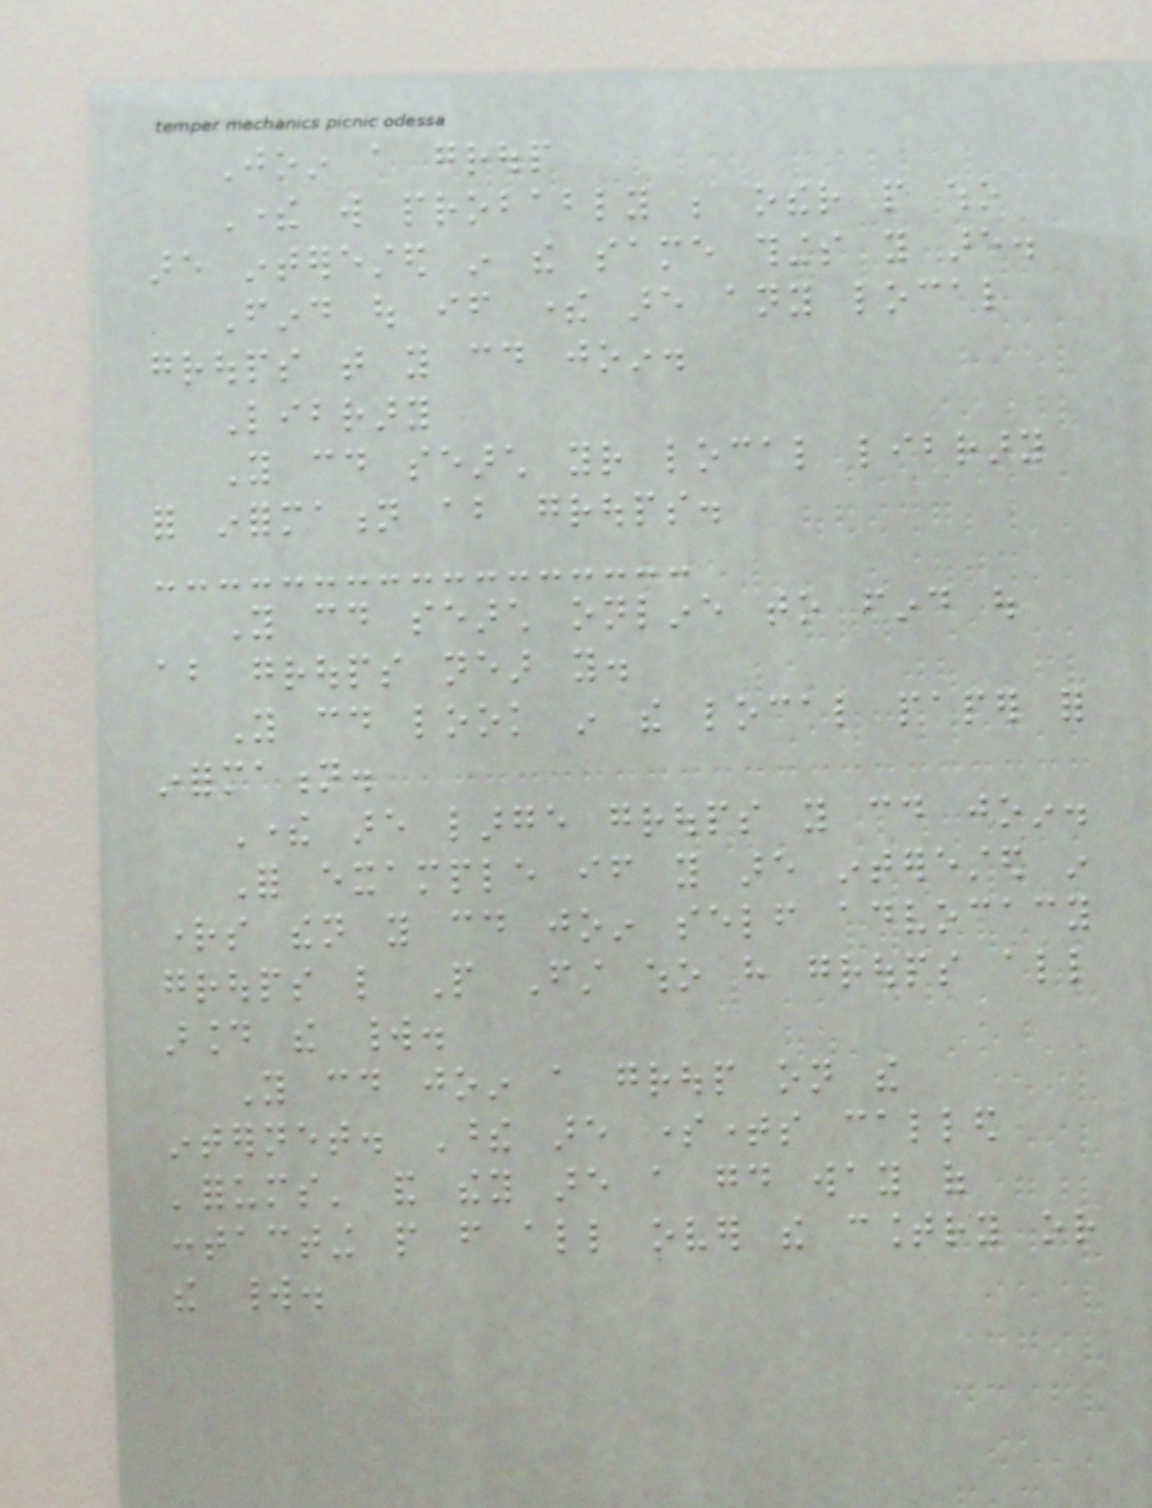Join a group
There will probably be other people who
are interested in the same things you are.
Find out if there are any local
groups that you could join.
Library
You could search your local library
for information about groups.
You could search online to find out
about groups near you.
You could look in the local paper for
information.
There are large groups you could join.
For example if you are interested in
rights then you could join self advocacy
groups like People First who have groups all
around the world.
You could join a group on the
internet. These are sometimes called
'forums' and they are a good way of
contacting people from all over the country or
the world.
